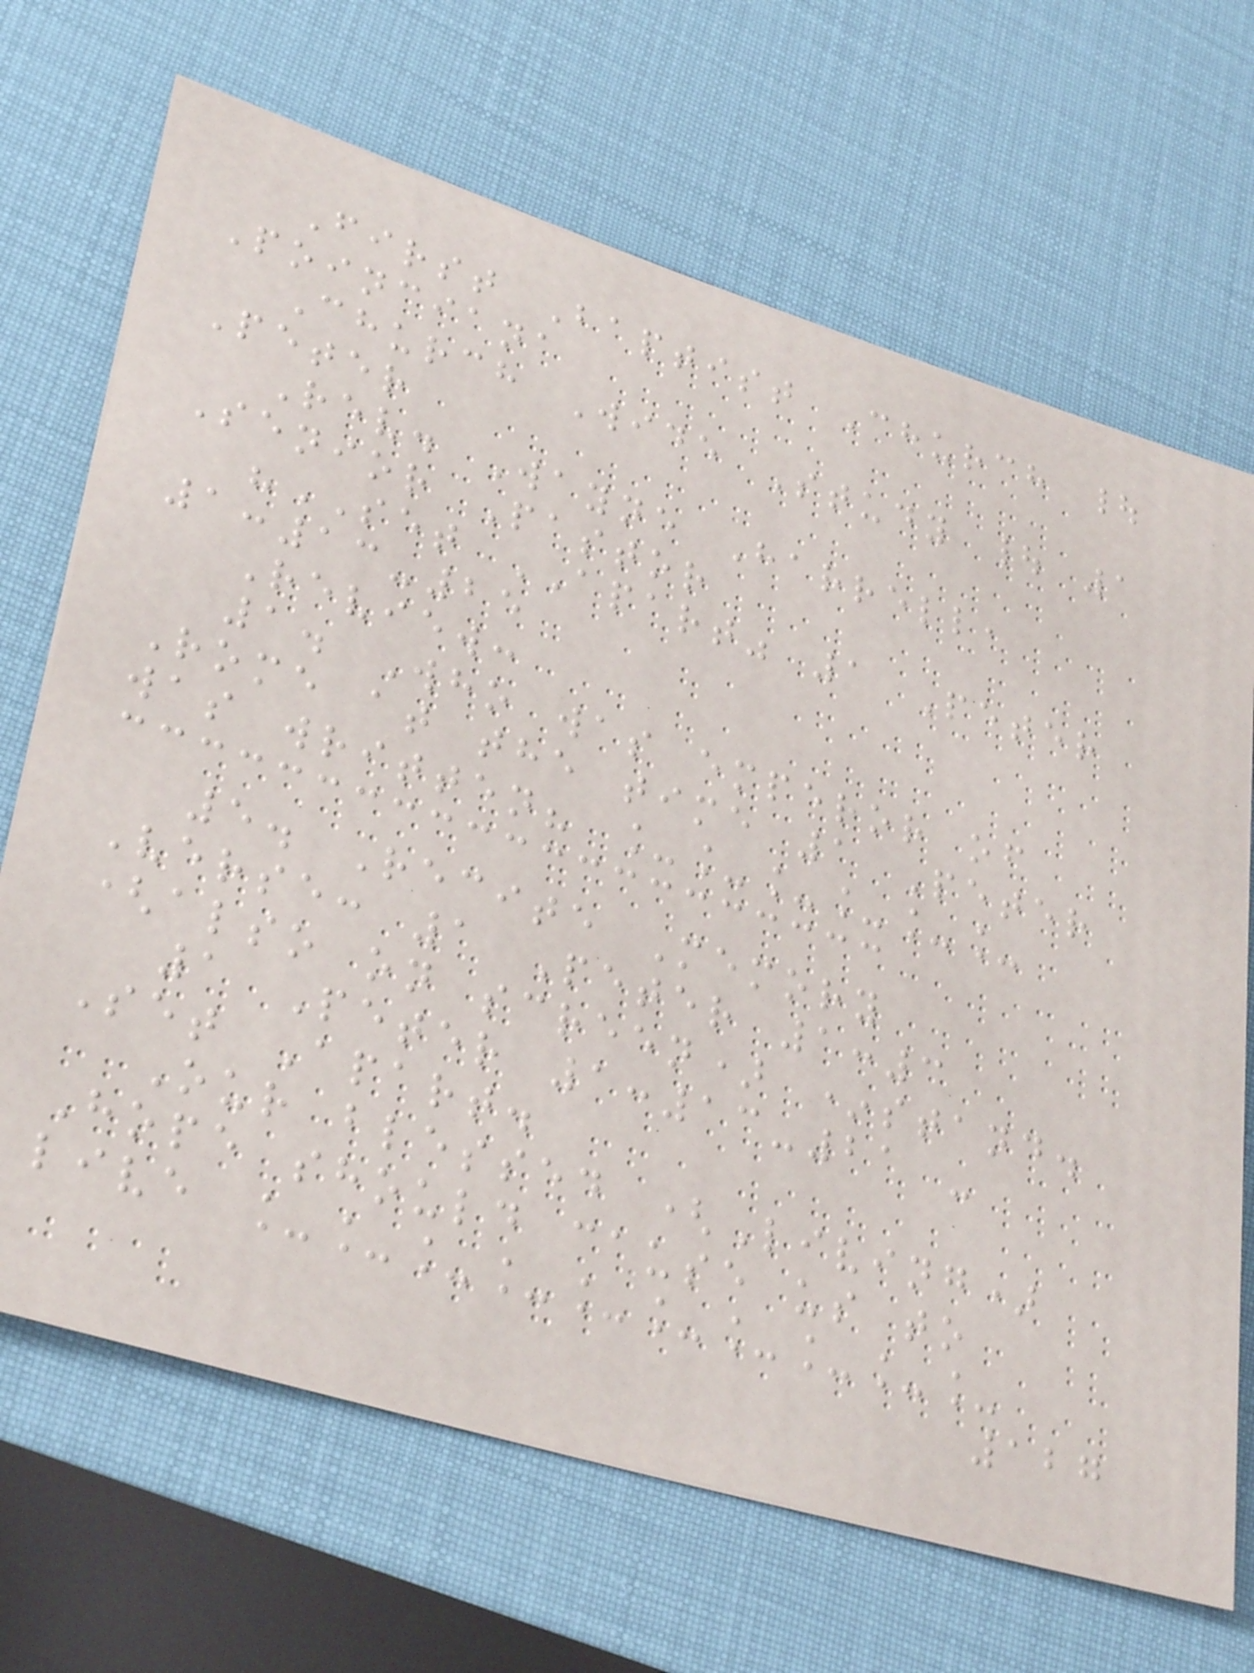First Baptist Church |
Poinciana
Church Wide Study | 1
Peter
Rev. Wayne Harrell,
Senior Pastor
"SET APART" 1 Peter
1:13-25
Review:
1. Who was emperor of
Rome at the time 1 Peter
was written? ______
5. Recite Memory
Verse: 1 Peter 1:3
(also on screen) *stand.
1 Peter 1:13-21 -
Set Apart.
Our blessed (Living)
Hope should cause us to
live __________
127
